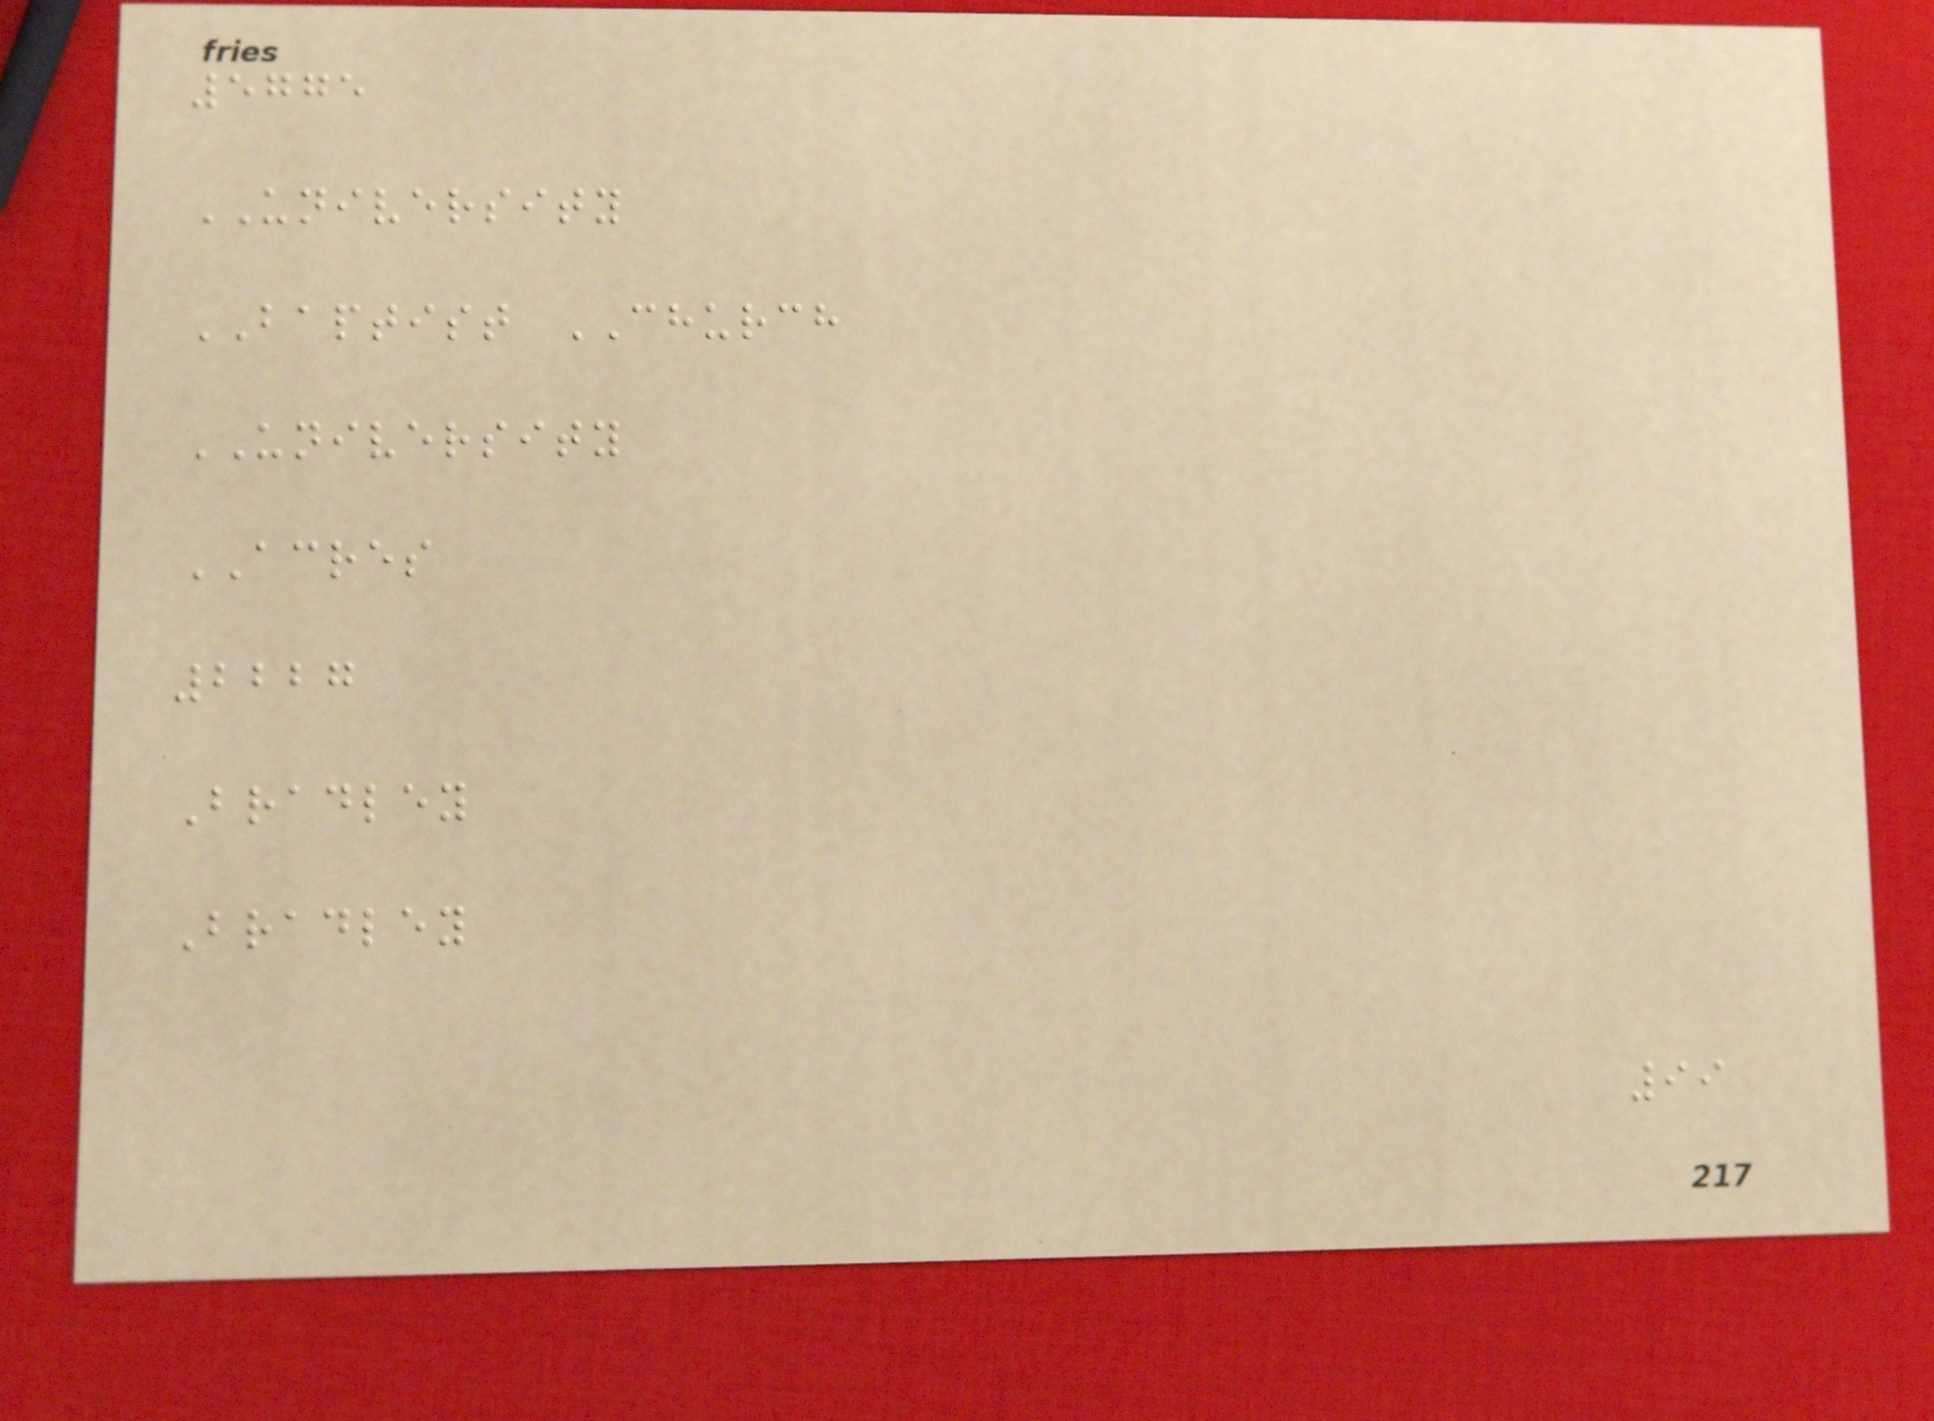5775
UNIVERSITY
BAPTIST CHURCH
UNIVERSITY
ACRES
2227
Bradley
Bradley
99
